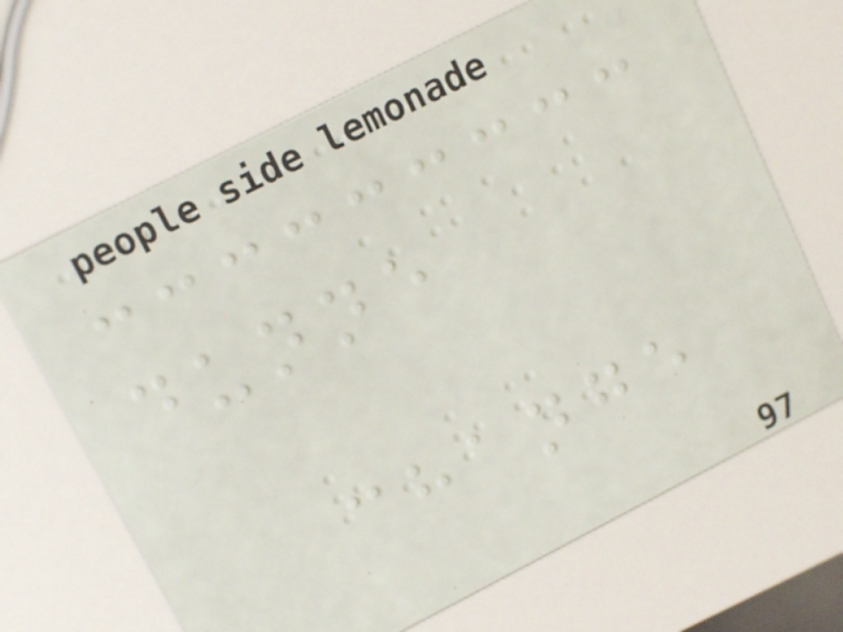dunne
change
